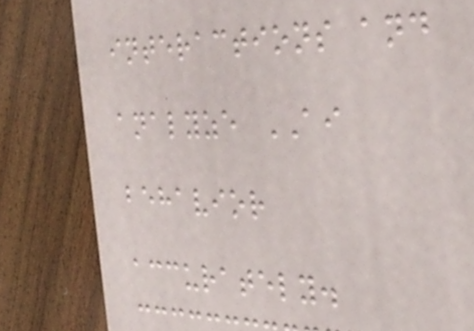interactions and
analyze AI
behavior
accurately.
